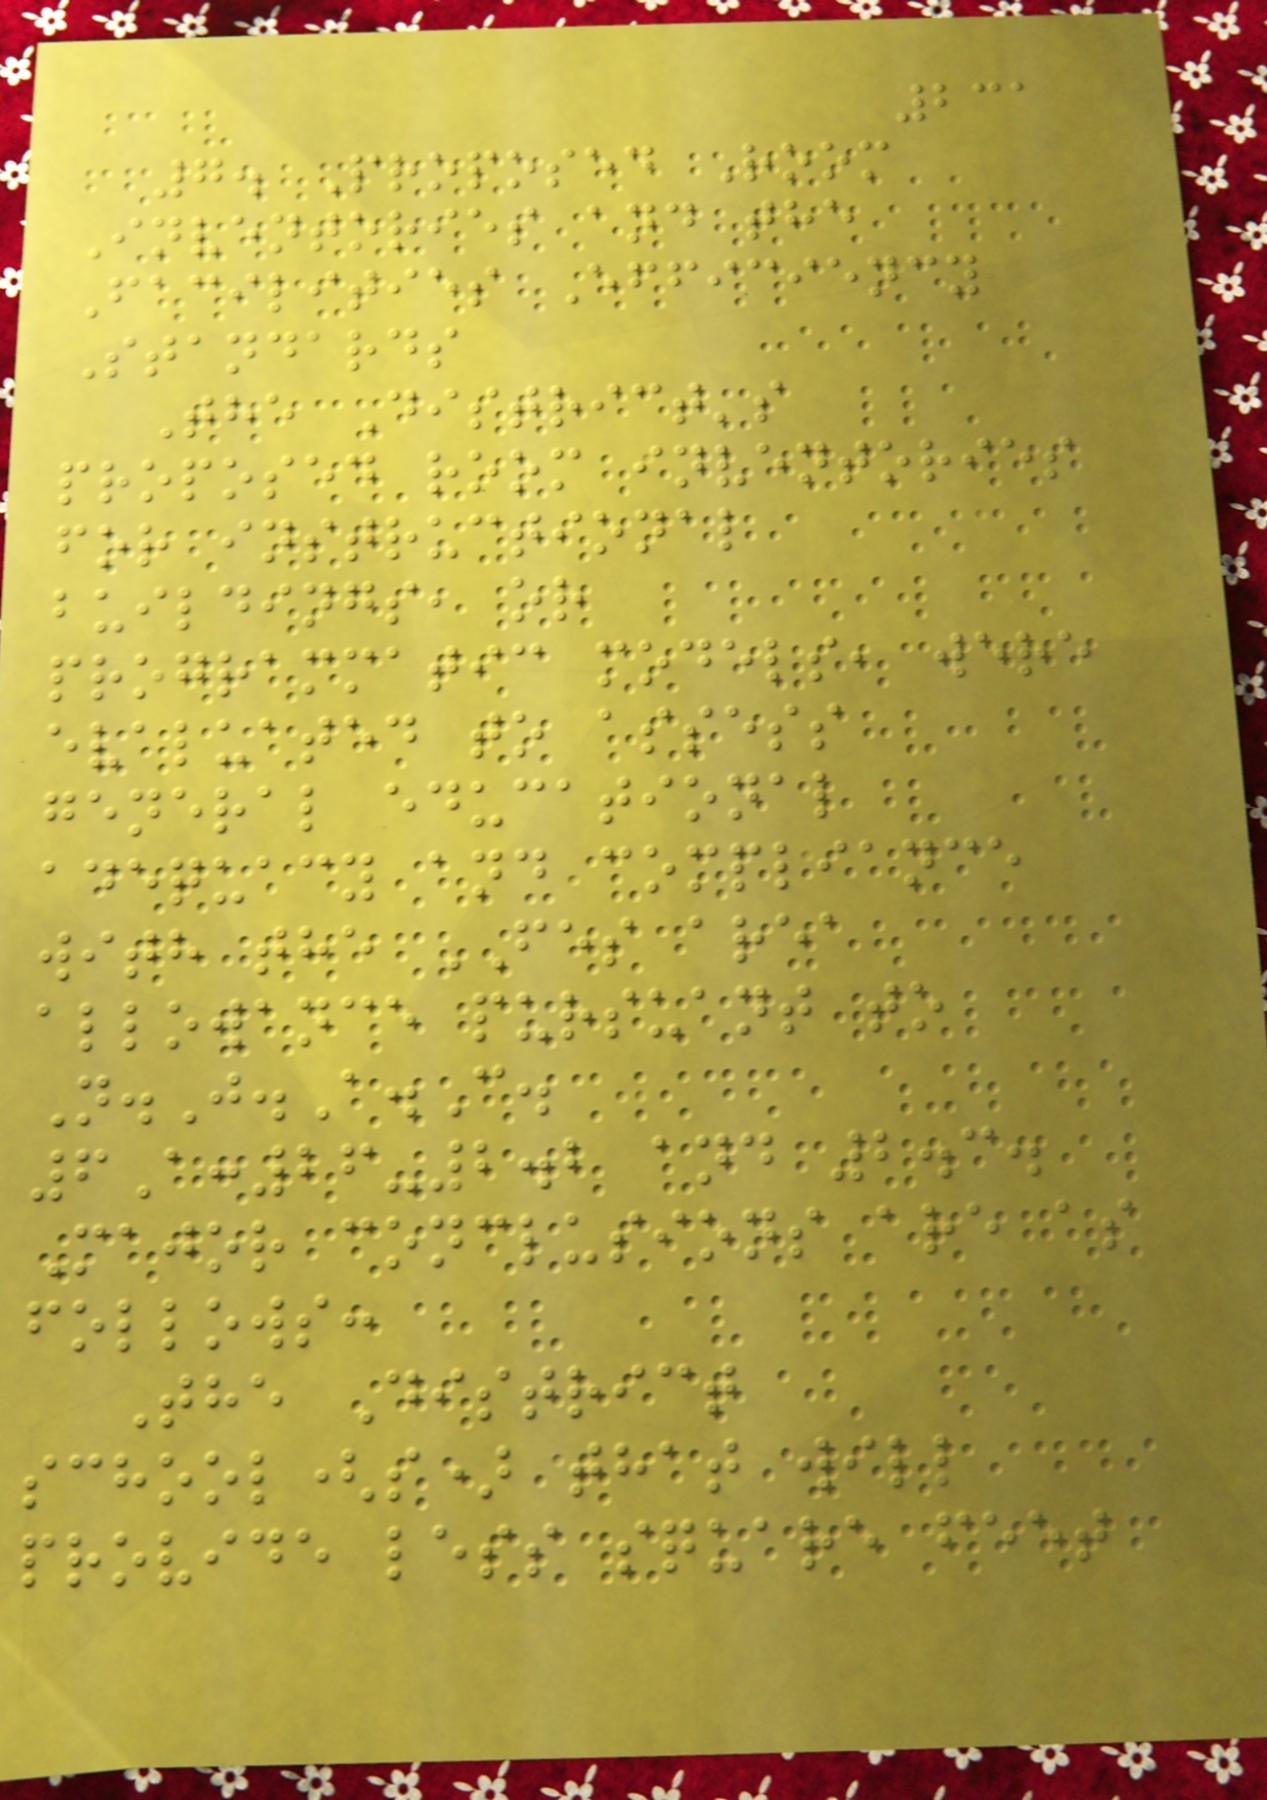231
7. Proposed Room
Inventories and the
Facilities Efficiency
Standards
The District's
proposed room inventories
for instructional
buildings, or
programmatic models, were
evaluated to assess
general educational
adequacy and compliance
with the FES area
allowance pursuant to
N.J.A.C.
6A:26-2.2 and 2.3.
Major conclusions are as
follows:
The District
school(s) that will
provide less square feet
